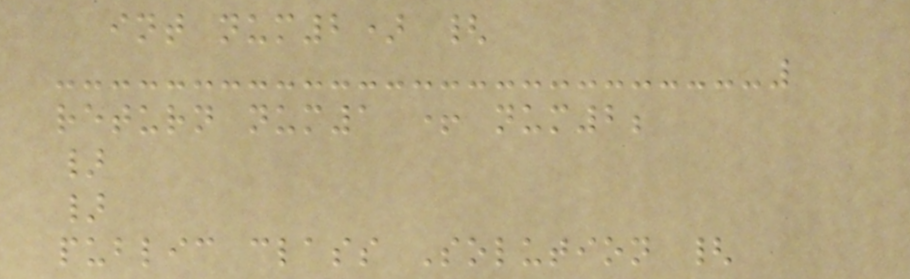int num2) {
return num1 + num2;
}
}
public class Solution {
